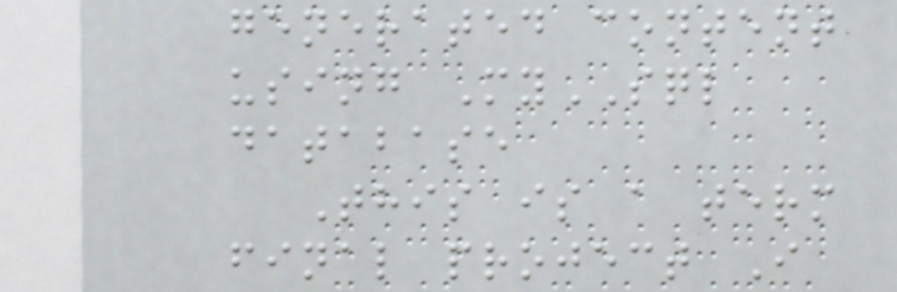generated content
using MySQL
database
This is a term
final project I
